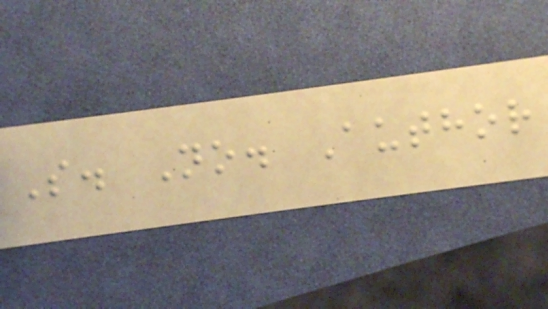S. No. Author
